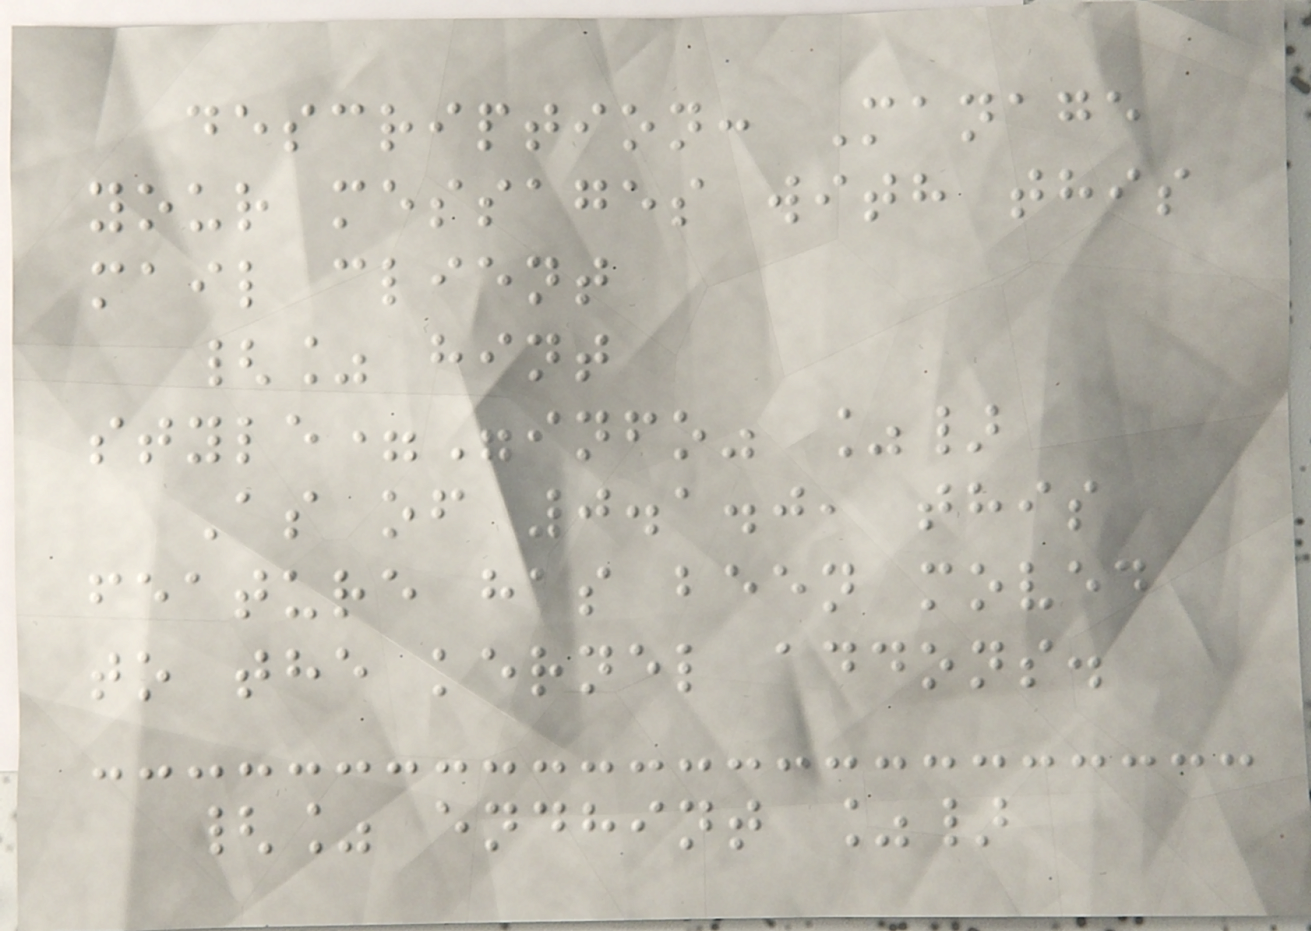description: Manage
your messages with this
mail client
{% hint
style="info" %}
As of 0.1.0, this
feature has been moved
to the kernel addons.
{% endhint %}
